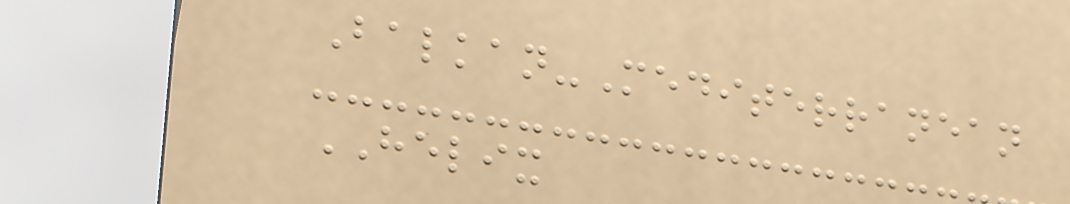Balkan-Mediterranean
HELIX
